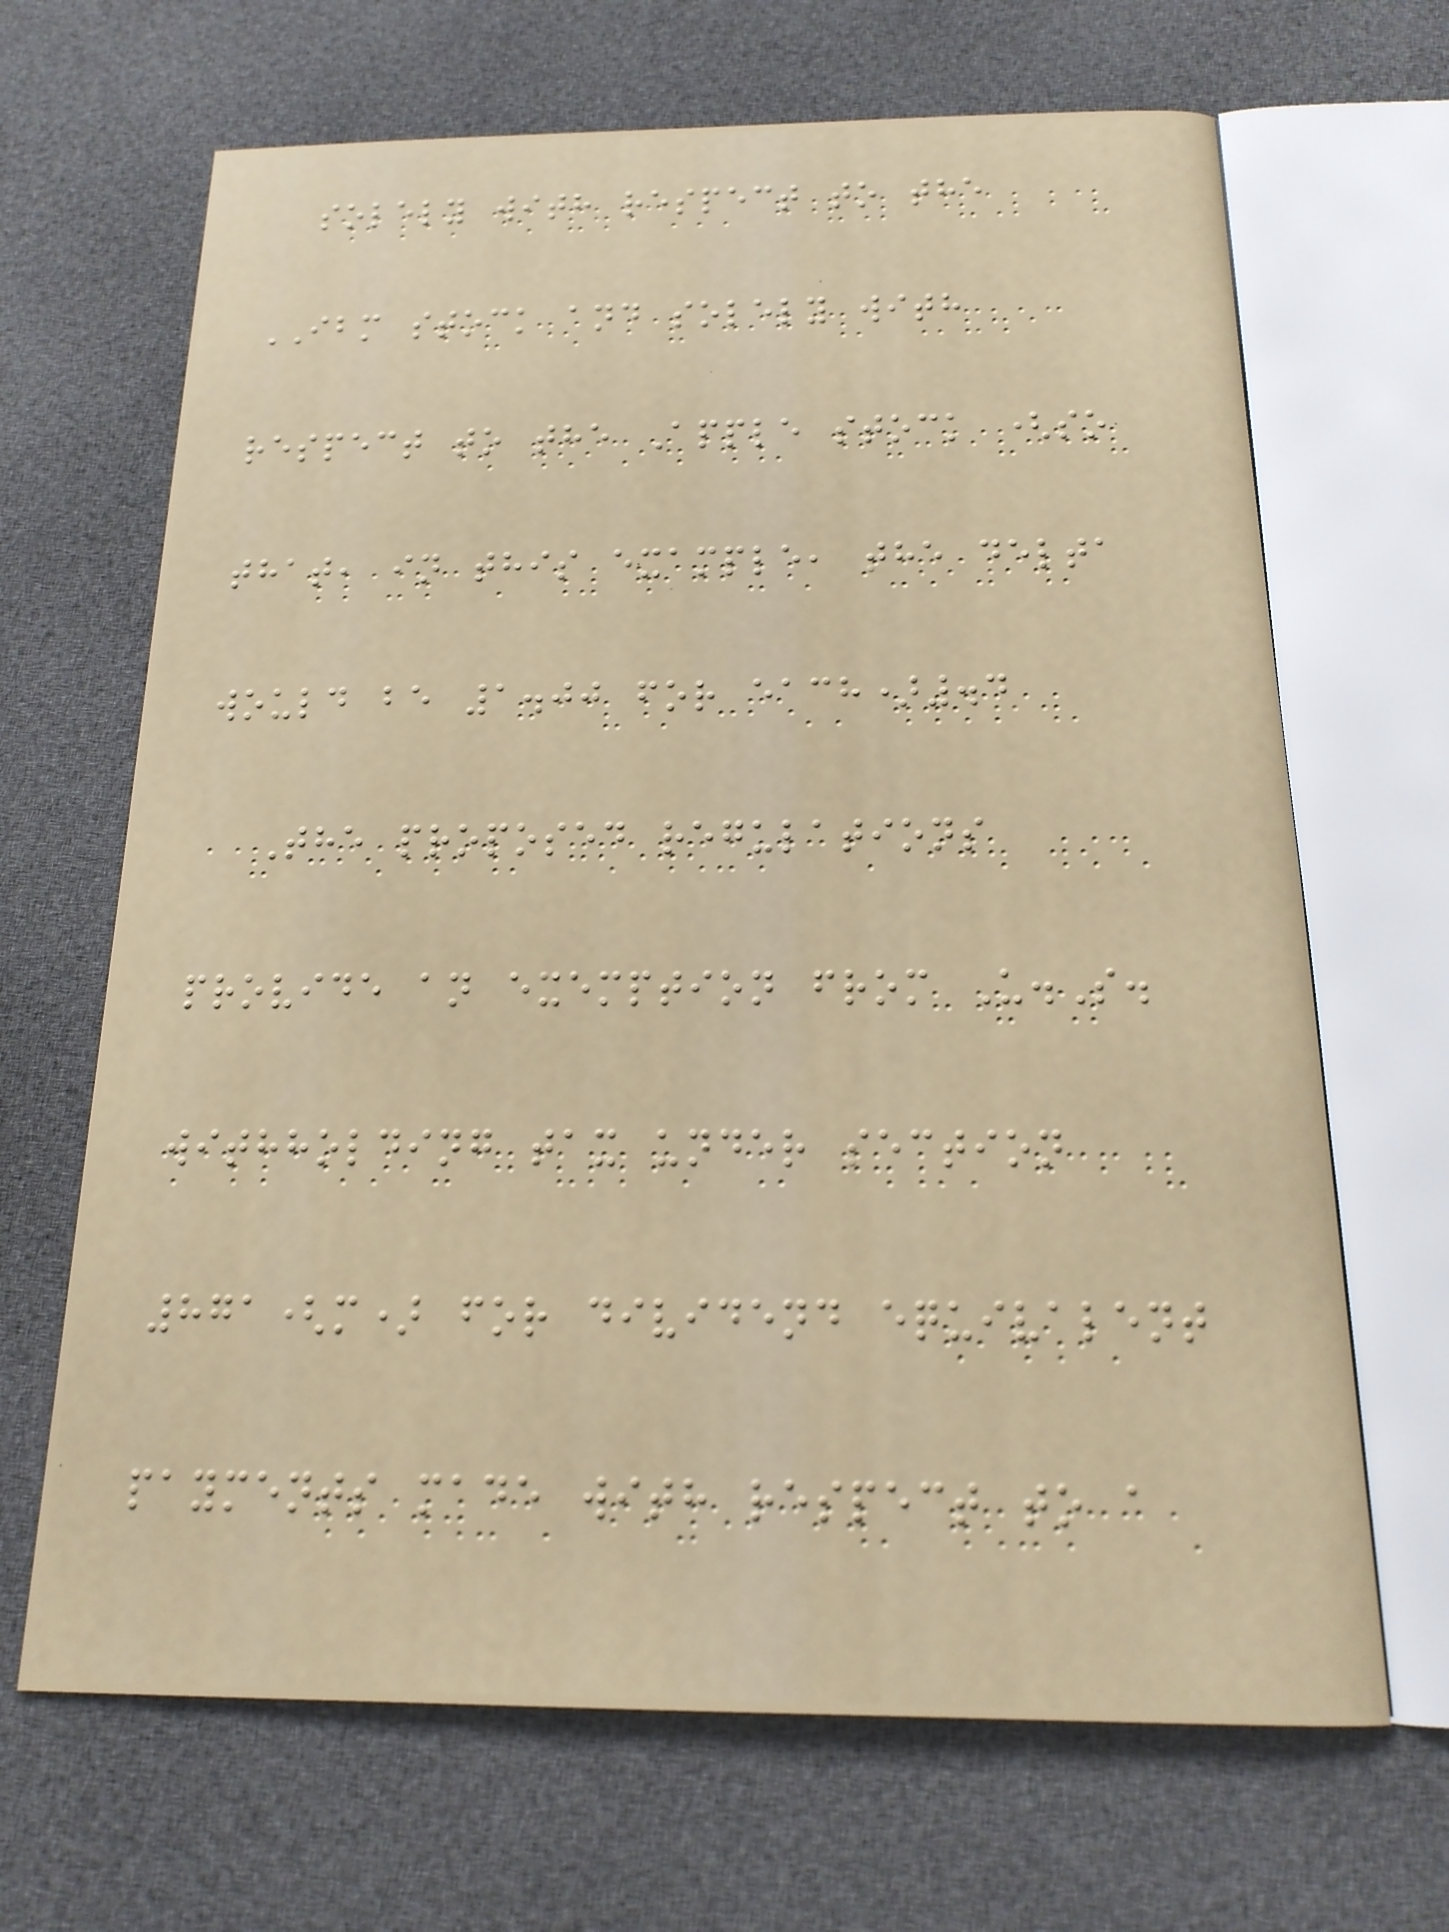solely with respect to the
IBM stock and solely with
respect to the Apple stock (so
that, in this example, the delta
would be 1.00 for each).4
The proposed regulations
provide an exemption from U.S.
withholding tax under section
871(m) for dividend equivalent
payments made with respect to a
